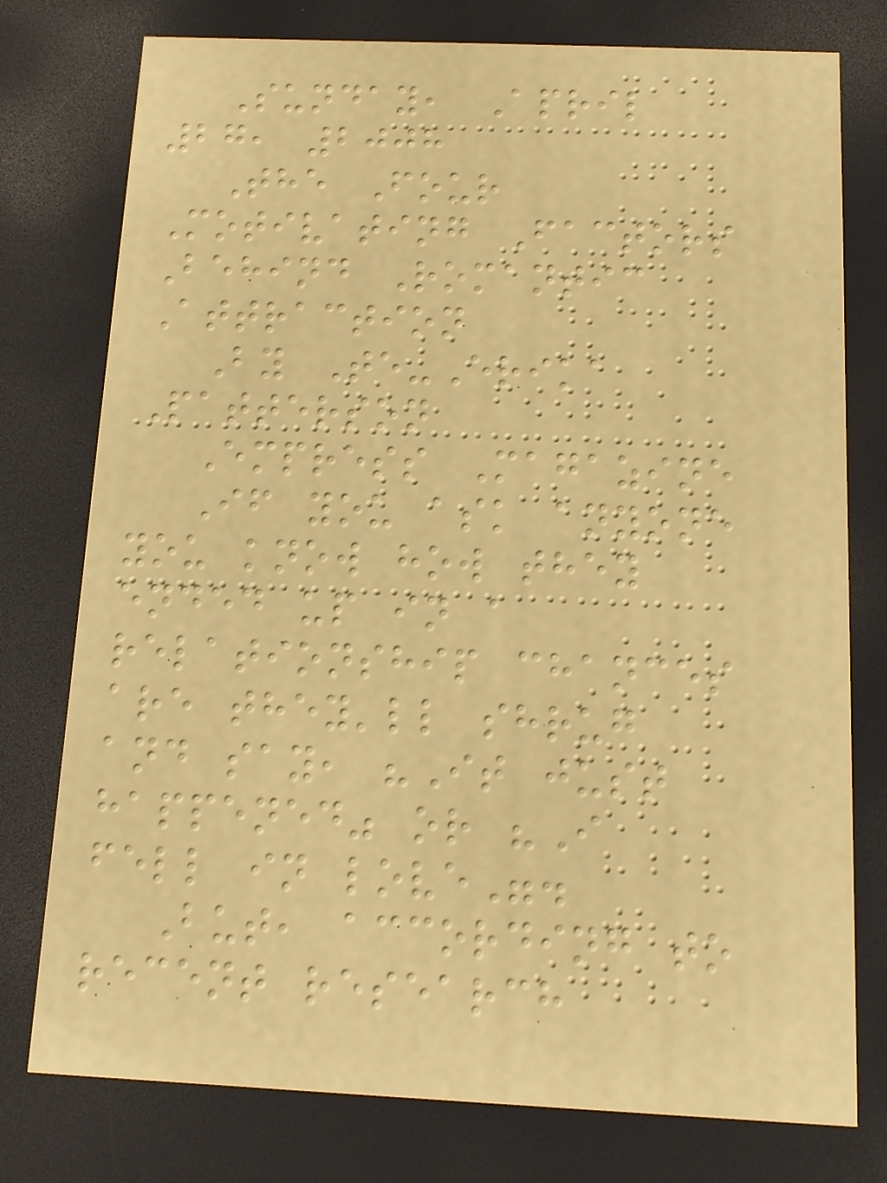Sunday, April
27, 2008
The Four
Motivating Factors
Behind Romantic
Attraction
By Te-Erika
Patterson
Empress Magazine
If you ask anyone
you know how they
ended up in a
relationship chances
are they'll shrug
and say, "It just
happened" or "I
fell in love".
But, according to
recent research
